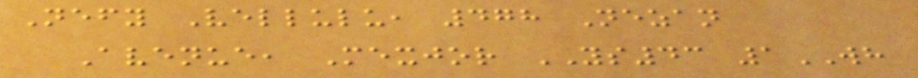Nefy Vellulu, 478 Nezan
Avenue, Mexjor YS43 1WH
